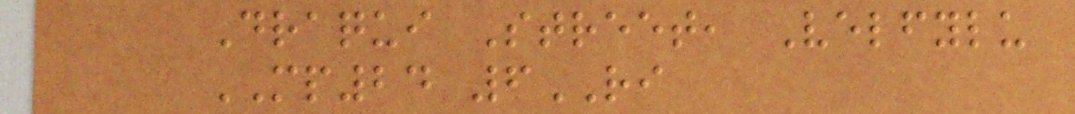Draqui Street, Velfylu
MP24 6RI
